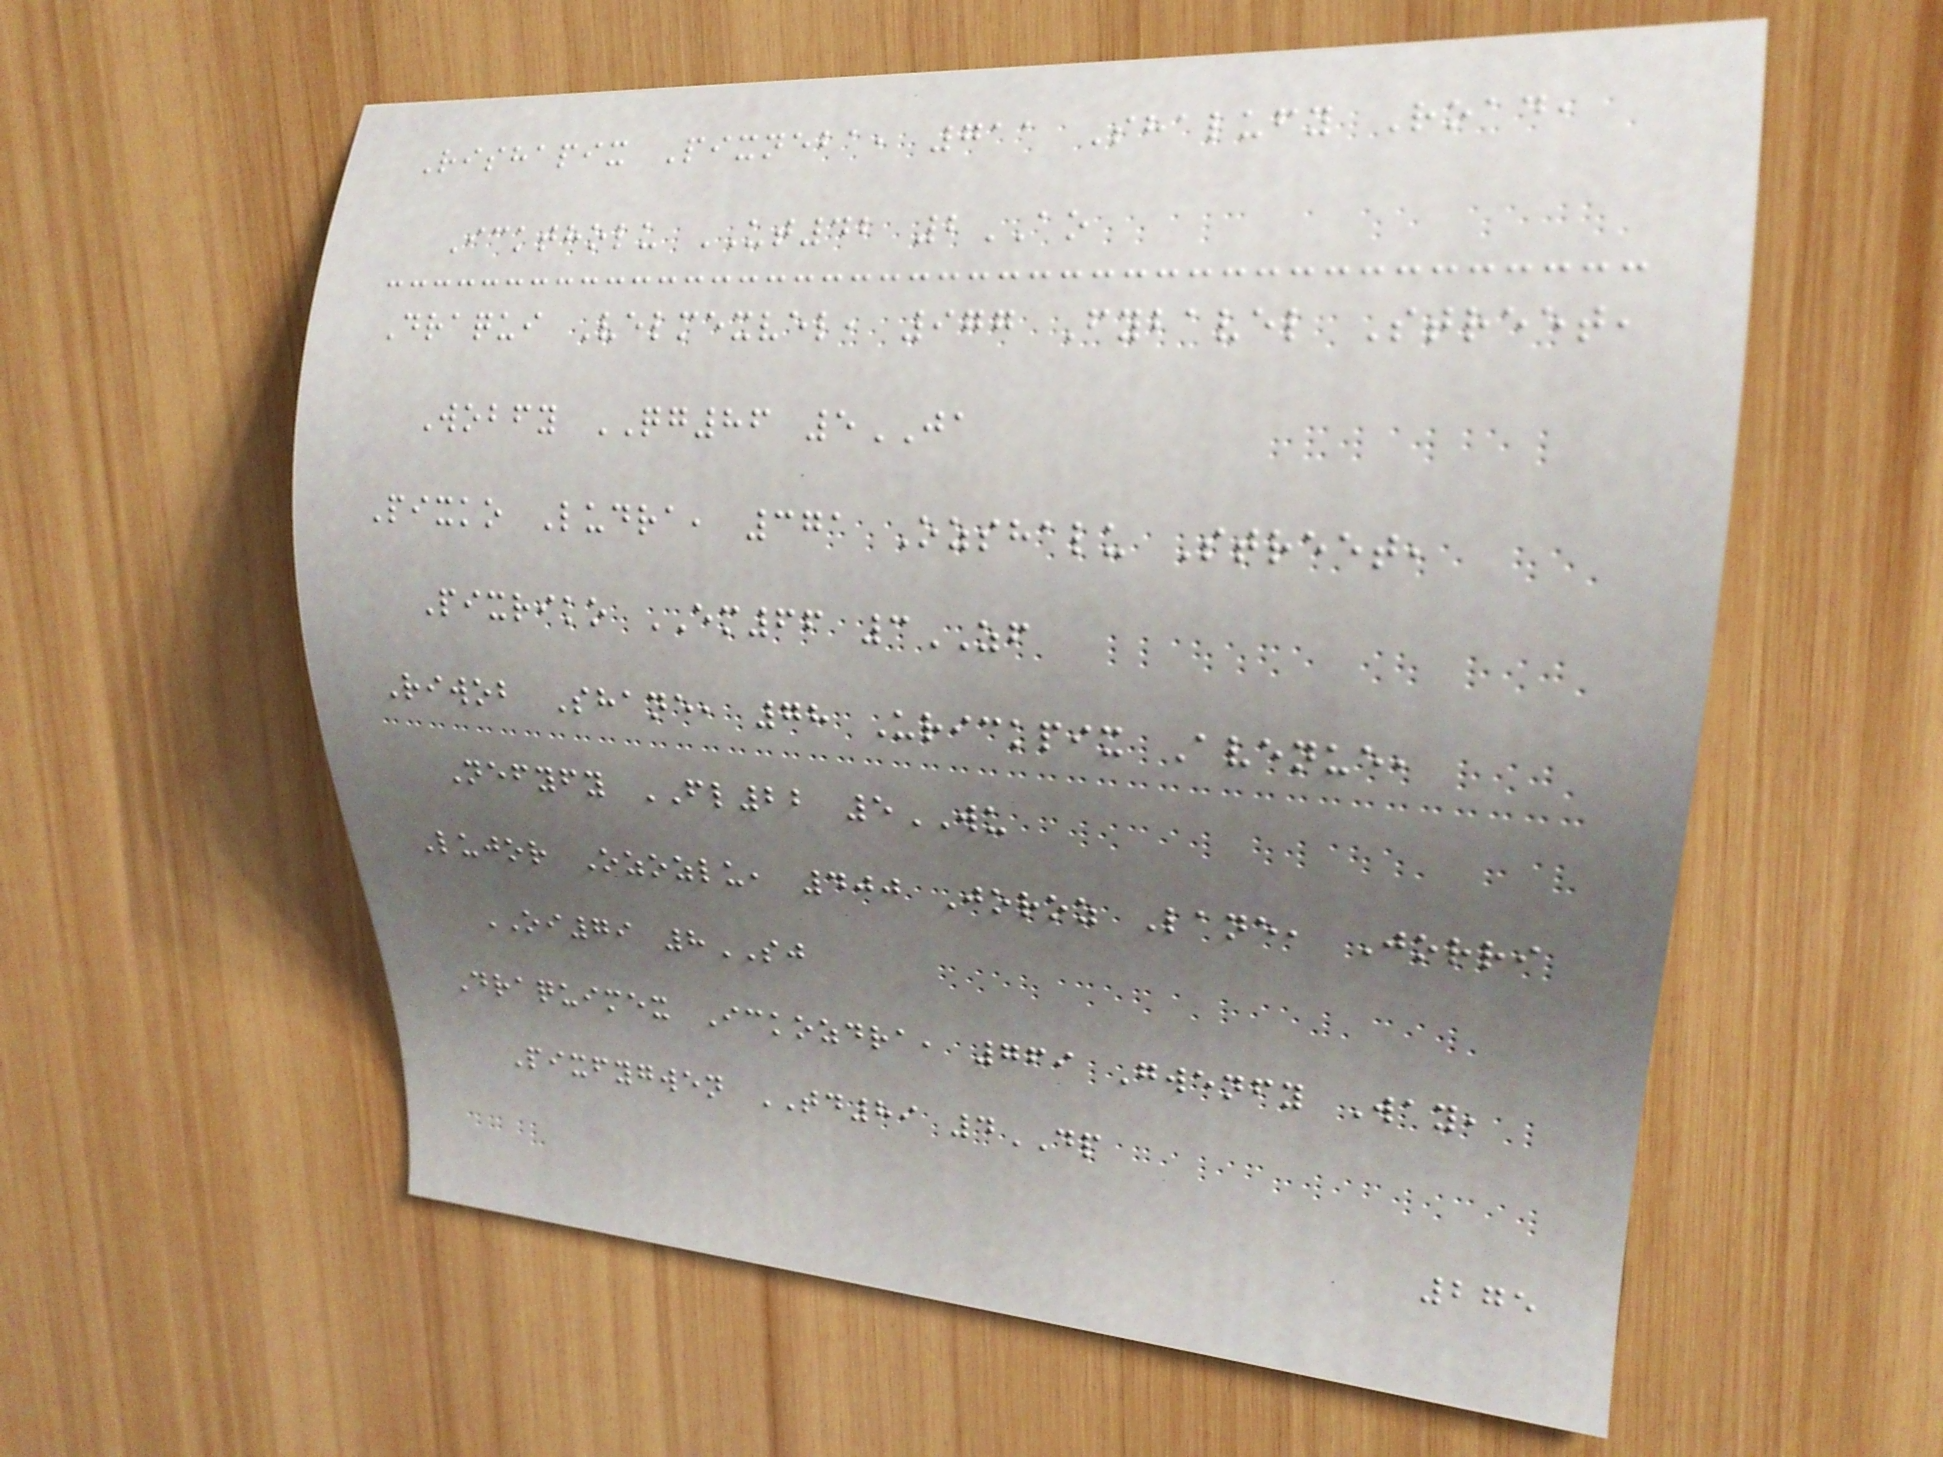Rishapix Pixneba, 711 Shalufy Road,
Icktholu UT42 2AO
Draqui Velmexvel, 977 Fybavel Street,
Wobfy QG86 5JA
Pixko Ludra, 371 Ozshalu Street,
Pixriko EM66 3ZF
Riwob Shane, 78 Urickpix Avenue,
Nefyfy FL22 5WU
Lujor Ozozlu, 400 Joroz Lane, Jorri
OI79 8SJ
Draquimex Ickozdra, 769 Gwenfy Way,
Pixfygwen TD89 4DP
275
